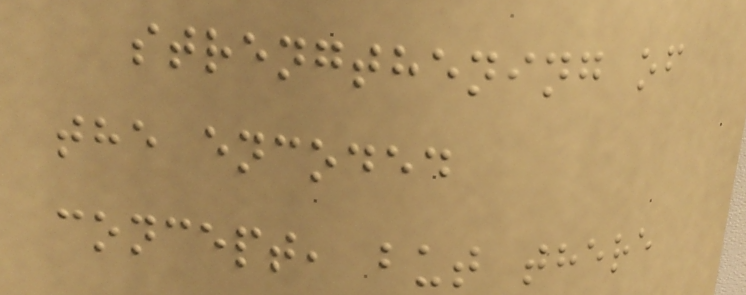strengthening of
the encoded
concept, but there
